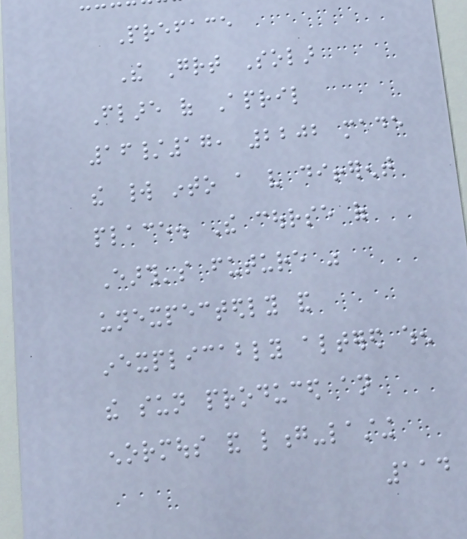Preface
The Great Solar
Flare of April
16/17, 2202 made
the world into a very different
place. The course of
Earth's future was
unexpectedly and
inexplicably altered when
the sun produced an
enormous and long-lasting
114
